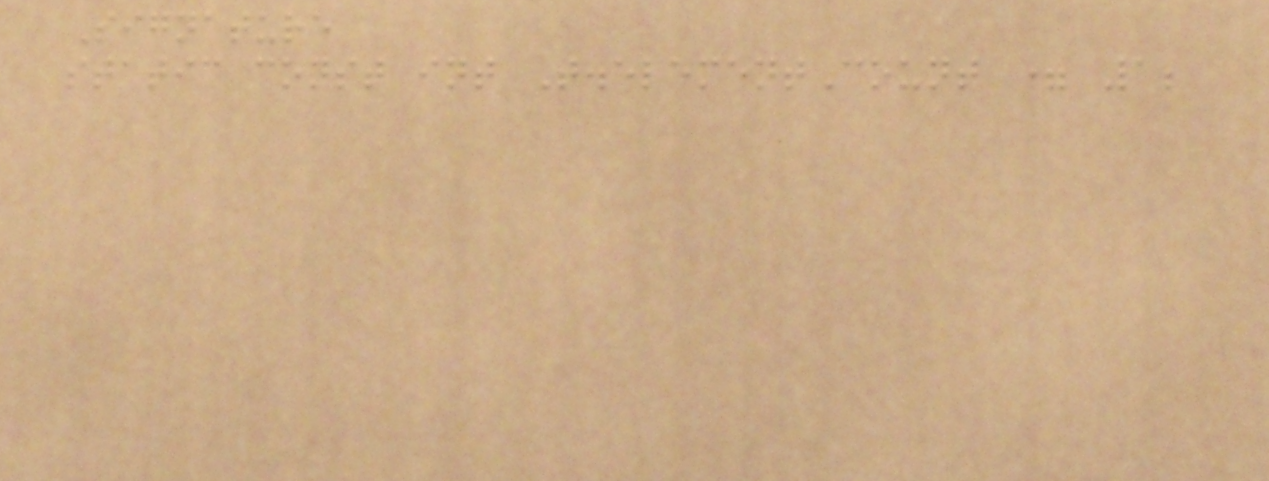Signature
static const int T.elementCount = 1;
